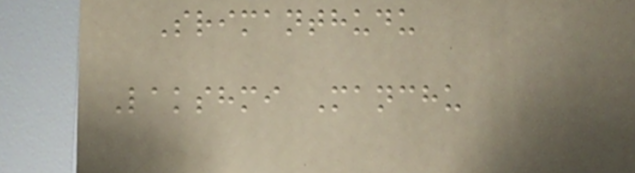Srimanthudu
Lakshmi Manchu
